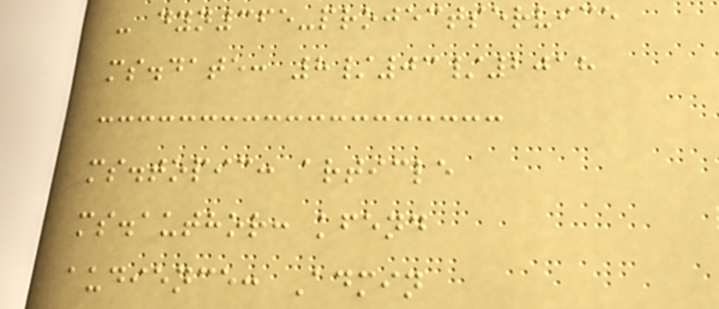- dyn365-projectservice
ms.date: 8/03/2018
ms.topic: article
ms.author: kfend
audience: Admin
